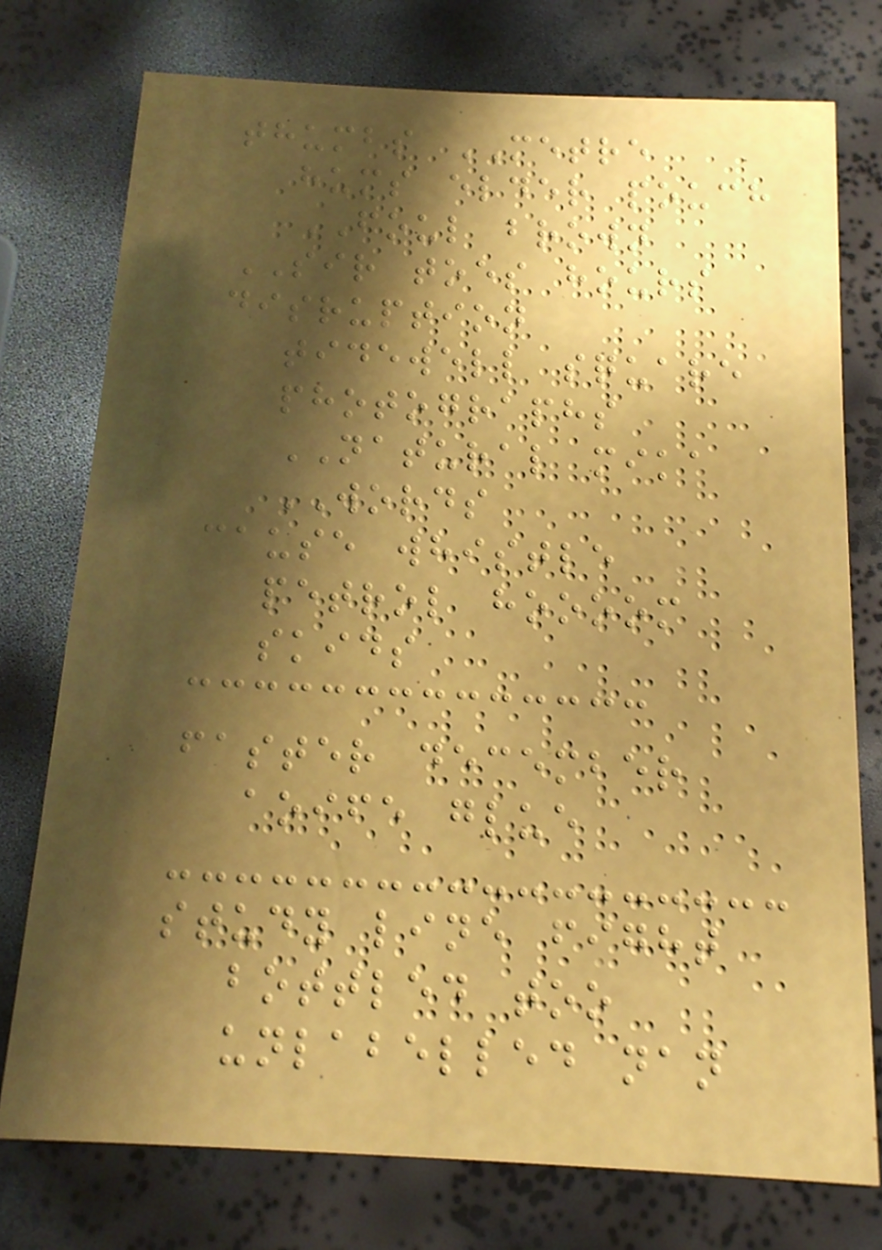thumbs METRE
hums elder pouch
FOUL brown
SIR toes hours
disruption
tidewell square
photographs
NATURAL mika
WORDS
cause whistle
petrol hoooom
skids
faster december
aoife glue
study line fight
bottled too
unlabelled nan
